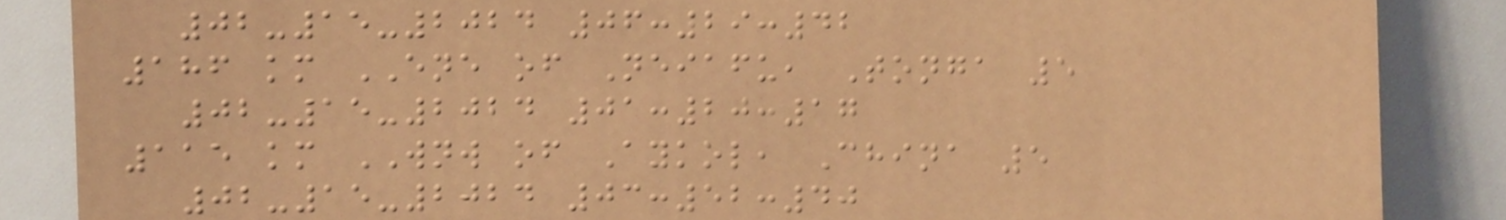02-15-2024 06:29:42
186 km ENE of Neiafu, Tonga 5
02-15-2024 01:20:17
115 km WNW of Aykol, China 5
02-15-2024 03:52:40
